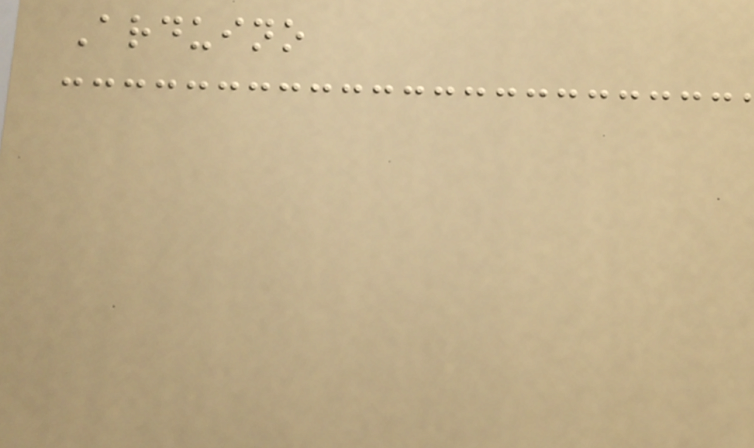Arduino
